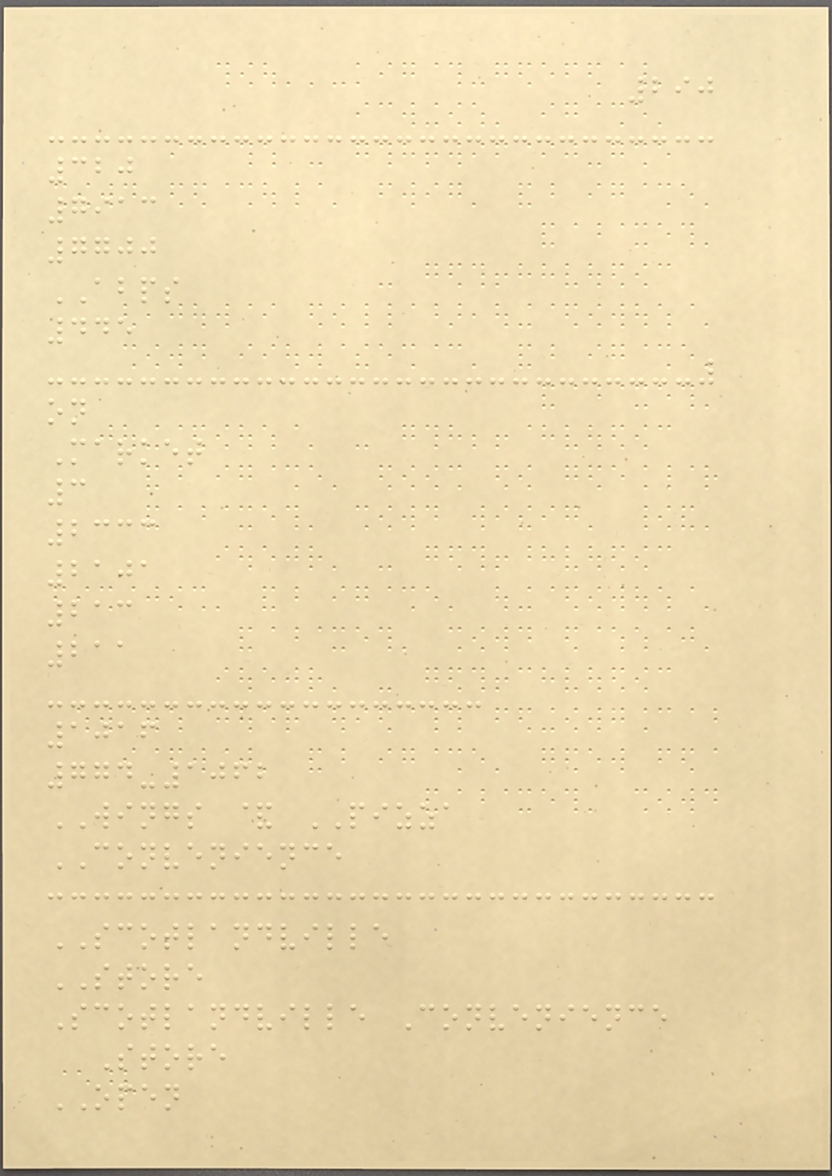290
320
7913
7700
ABPS
445
on
Market
3
2333
2101
213
211
1016
774-1062
WINGS & PIZZA
CONVENIENCE
SCOTLANDVILLE
STORE
Scotlandville Convenience
Store
OPEN
